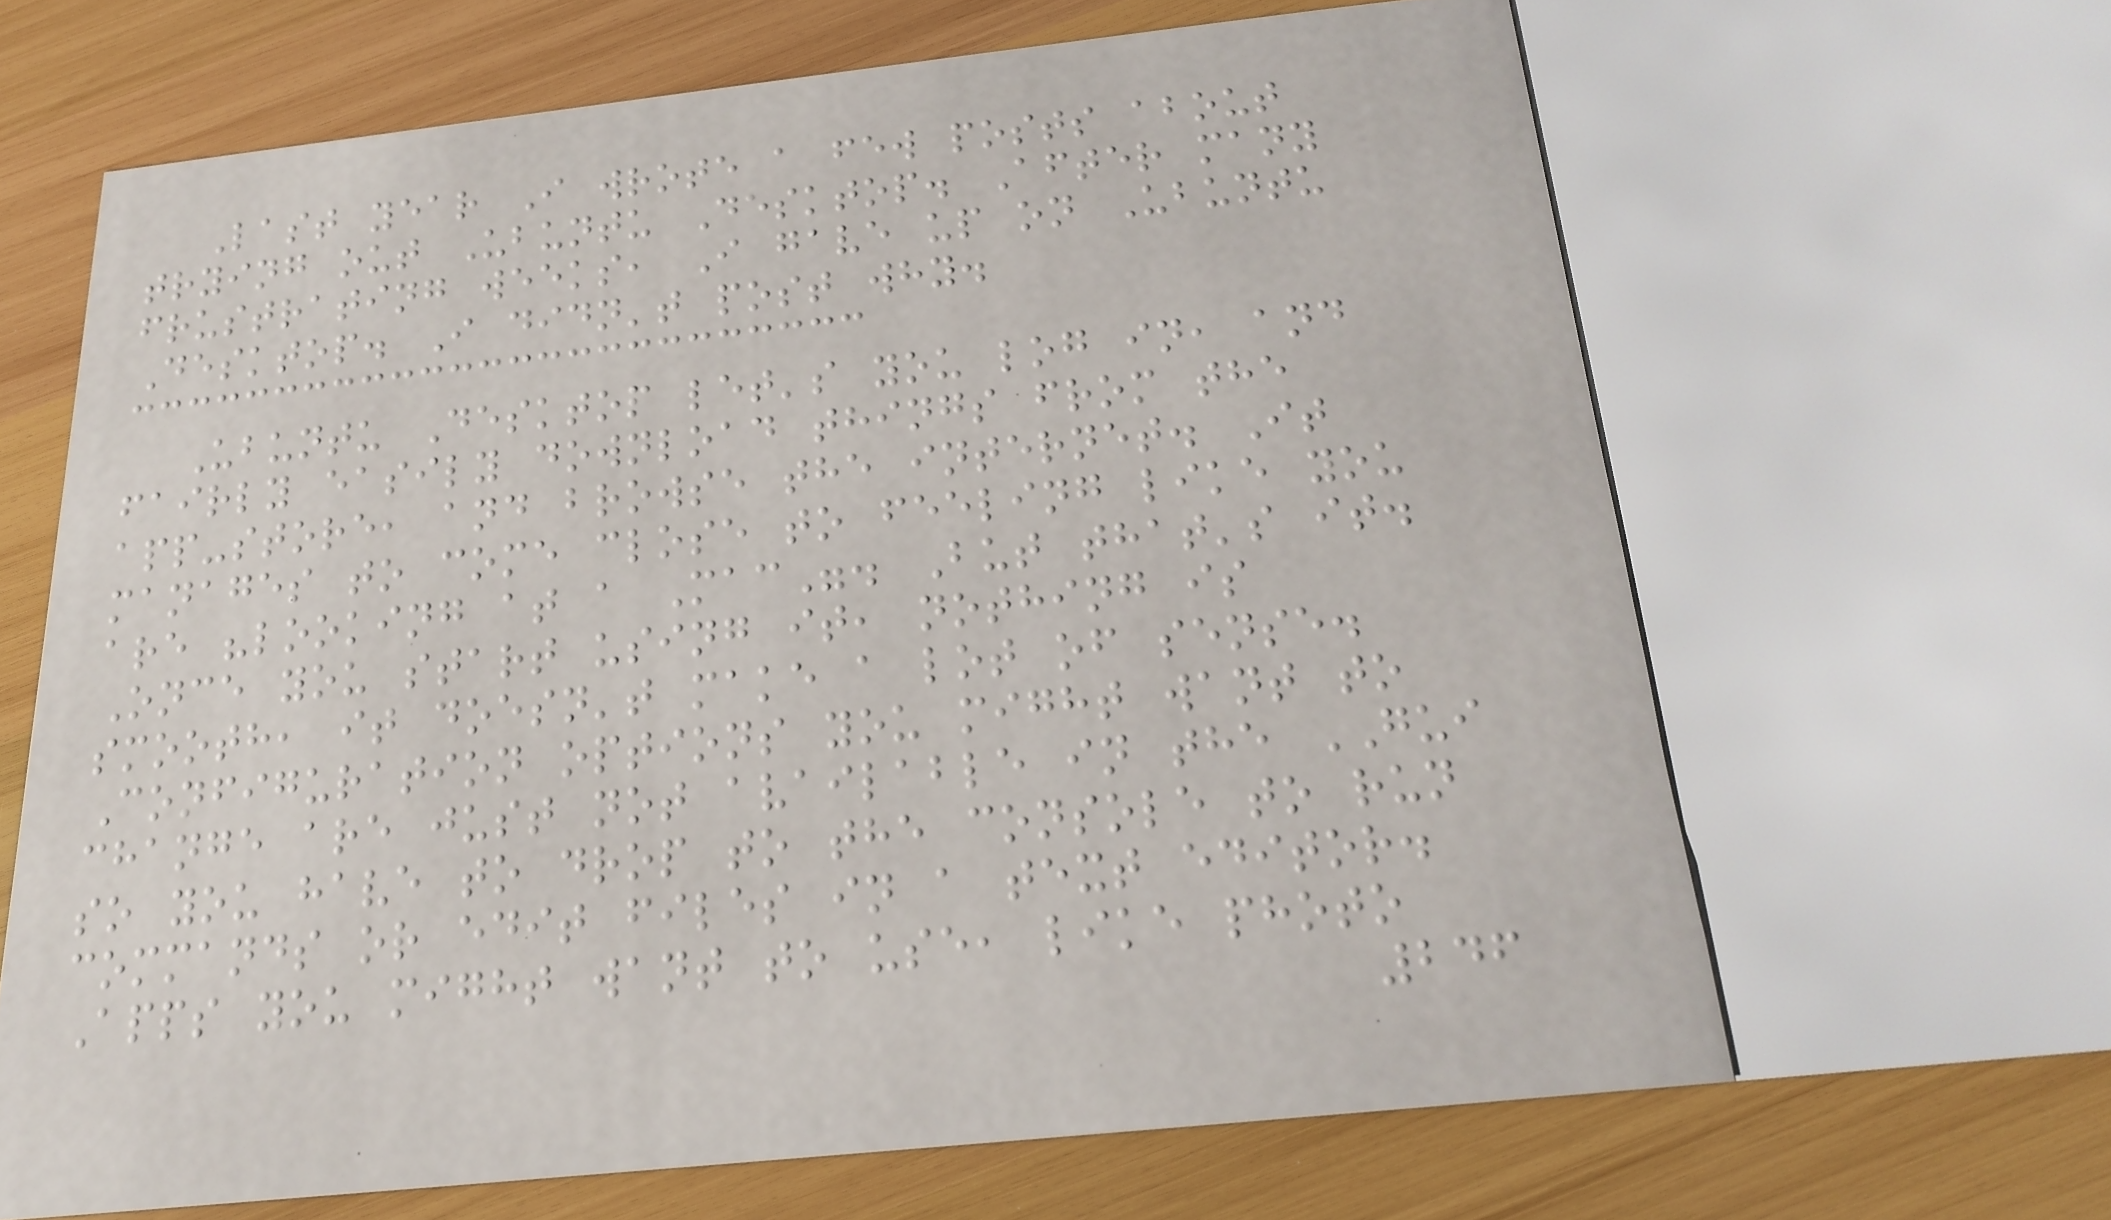Last year I wrote a few posts about
trying out Ubuntu Desktop. After many
frustrating weeks, I gave up on Ubuntu
Desktop. I didn't post why.
Ubuntu Desktop let's you log in, and
fairly easily download things from the
app-store, and browse the internet. It
manages to come close to feeling like you
are "looking at a Mac". But that's it.
Once you start using it, nothing is
smooth, it doesn't make a lot of sense.
Configuration options you might want to
change are just not available in the GUI
so you have to drop to the console to run
commands or edit files in a text editor.
Apps you might want to use, like photo
246
